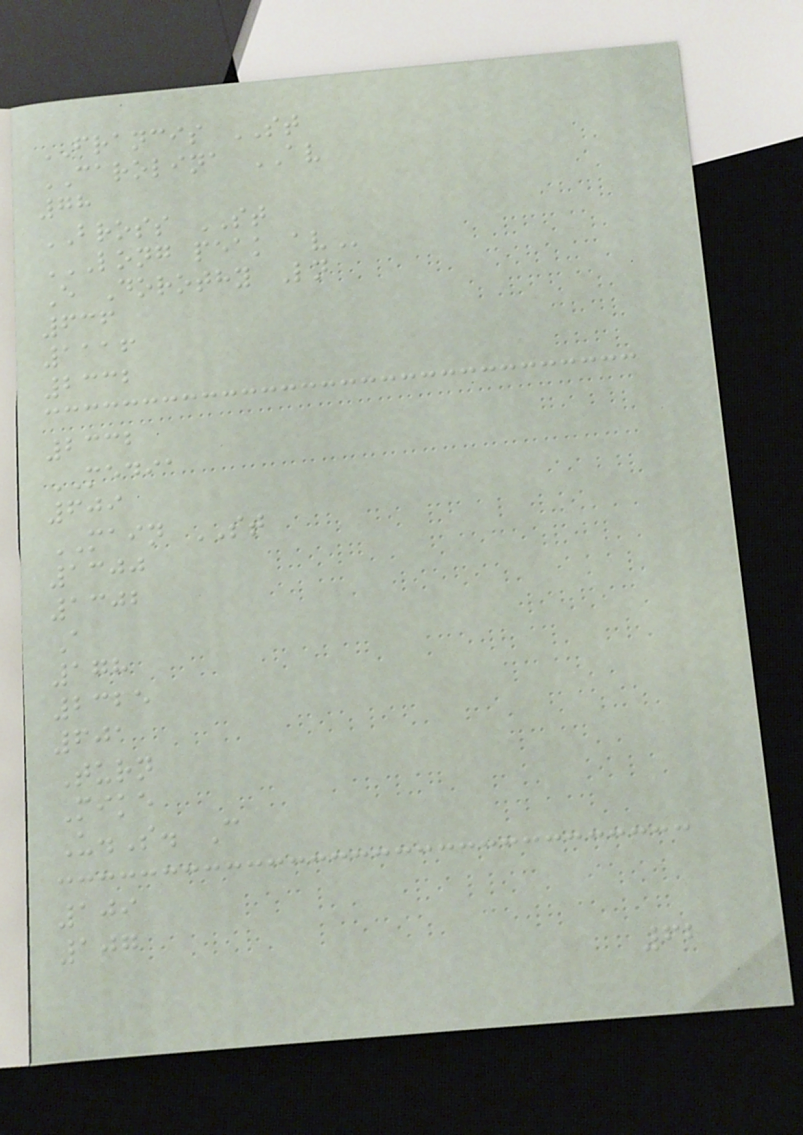FRANCIS ST
CAROLINA AV
78
BROSS ST
LONG PEAK AV
E Dorothy Ln
636
1116
2332
2332
MEDIA
609
MAIN ST
1300
1302
A
178
2325
601
Turn
Mike
U.S. C
109
107
62
